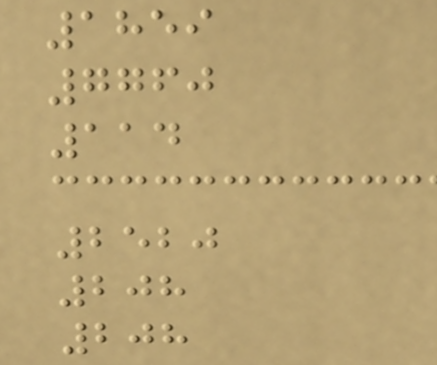1859
7760
114
2520
208
208
